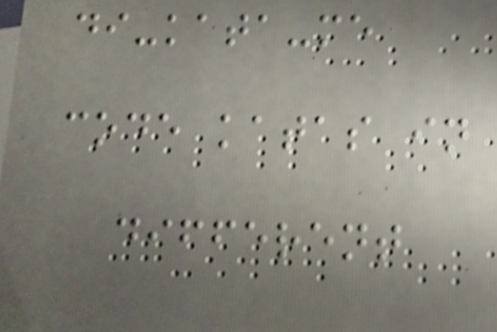di-kata-me
code katas in
different
